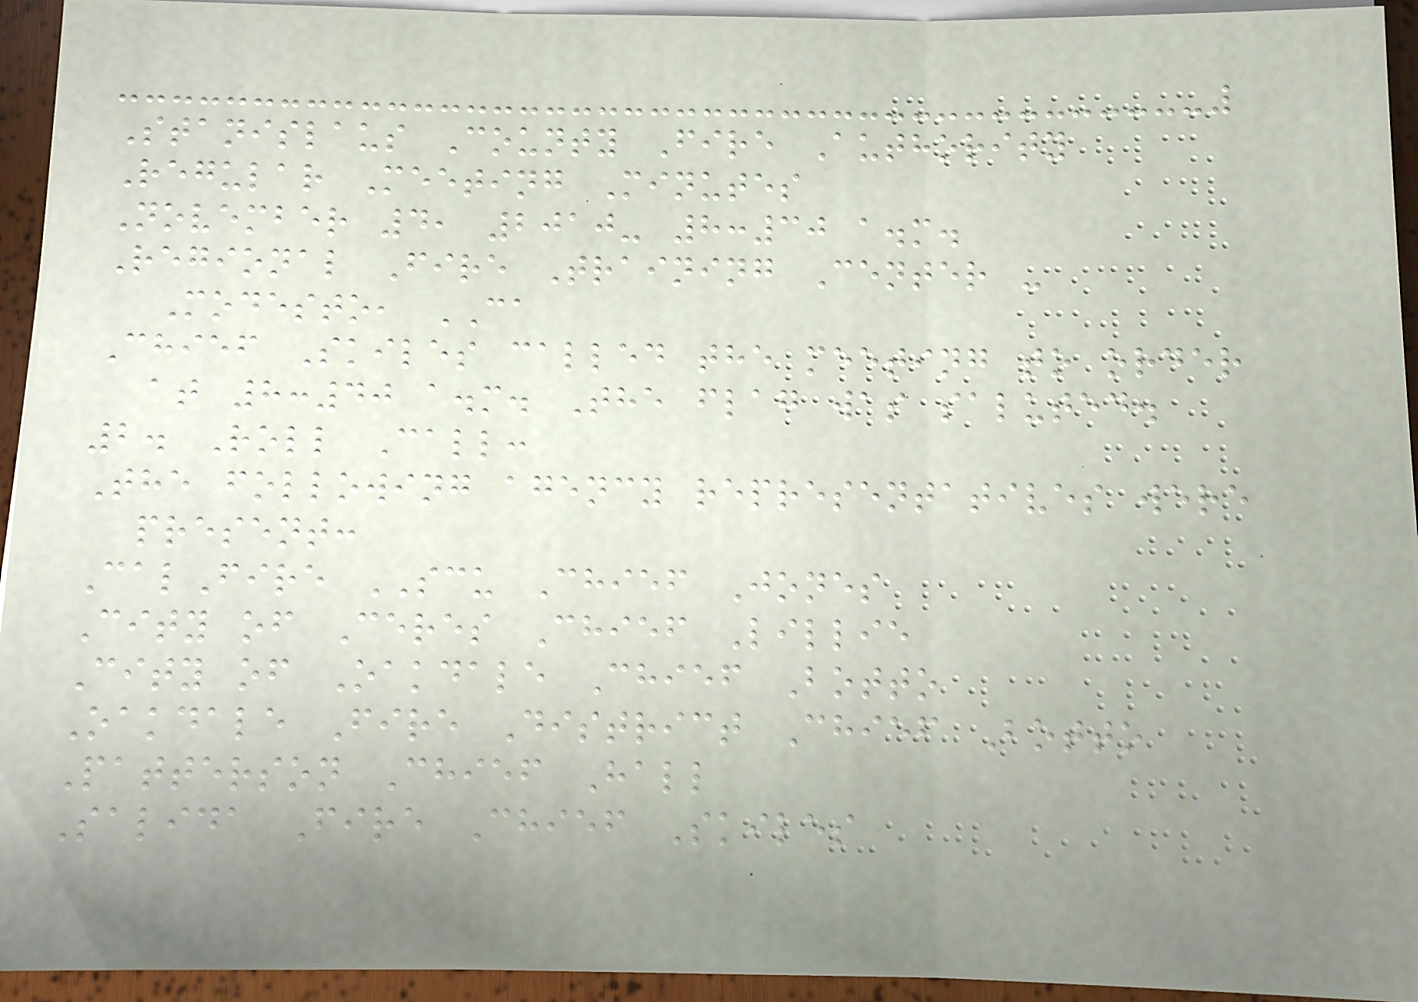Stanislaus County Fire Authority
Regular Meeting Minutes
November 4, 2010- 8:30 a.m.
Regional Fire Training Center -
Modesto, CA
Chief Skiles called the meeting to order
at 8:40 a.m. The flag was saluted.
2. Roll Call:
The following agency representatives were
present:
CalFire SCU Chief Jones
City of Ceres Chief Lillie
City of Oakdale Chief Botto
Oakdale Fire District Chief Botto
Patterson Chief Hall
Salida Fire Chief Skiles
